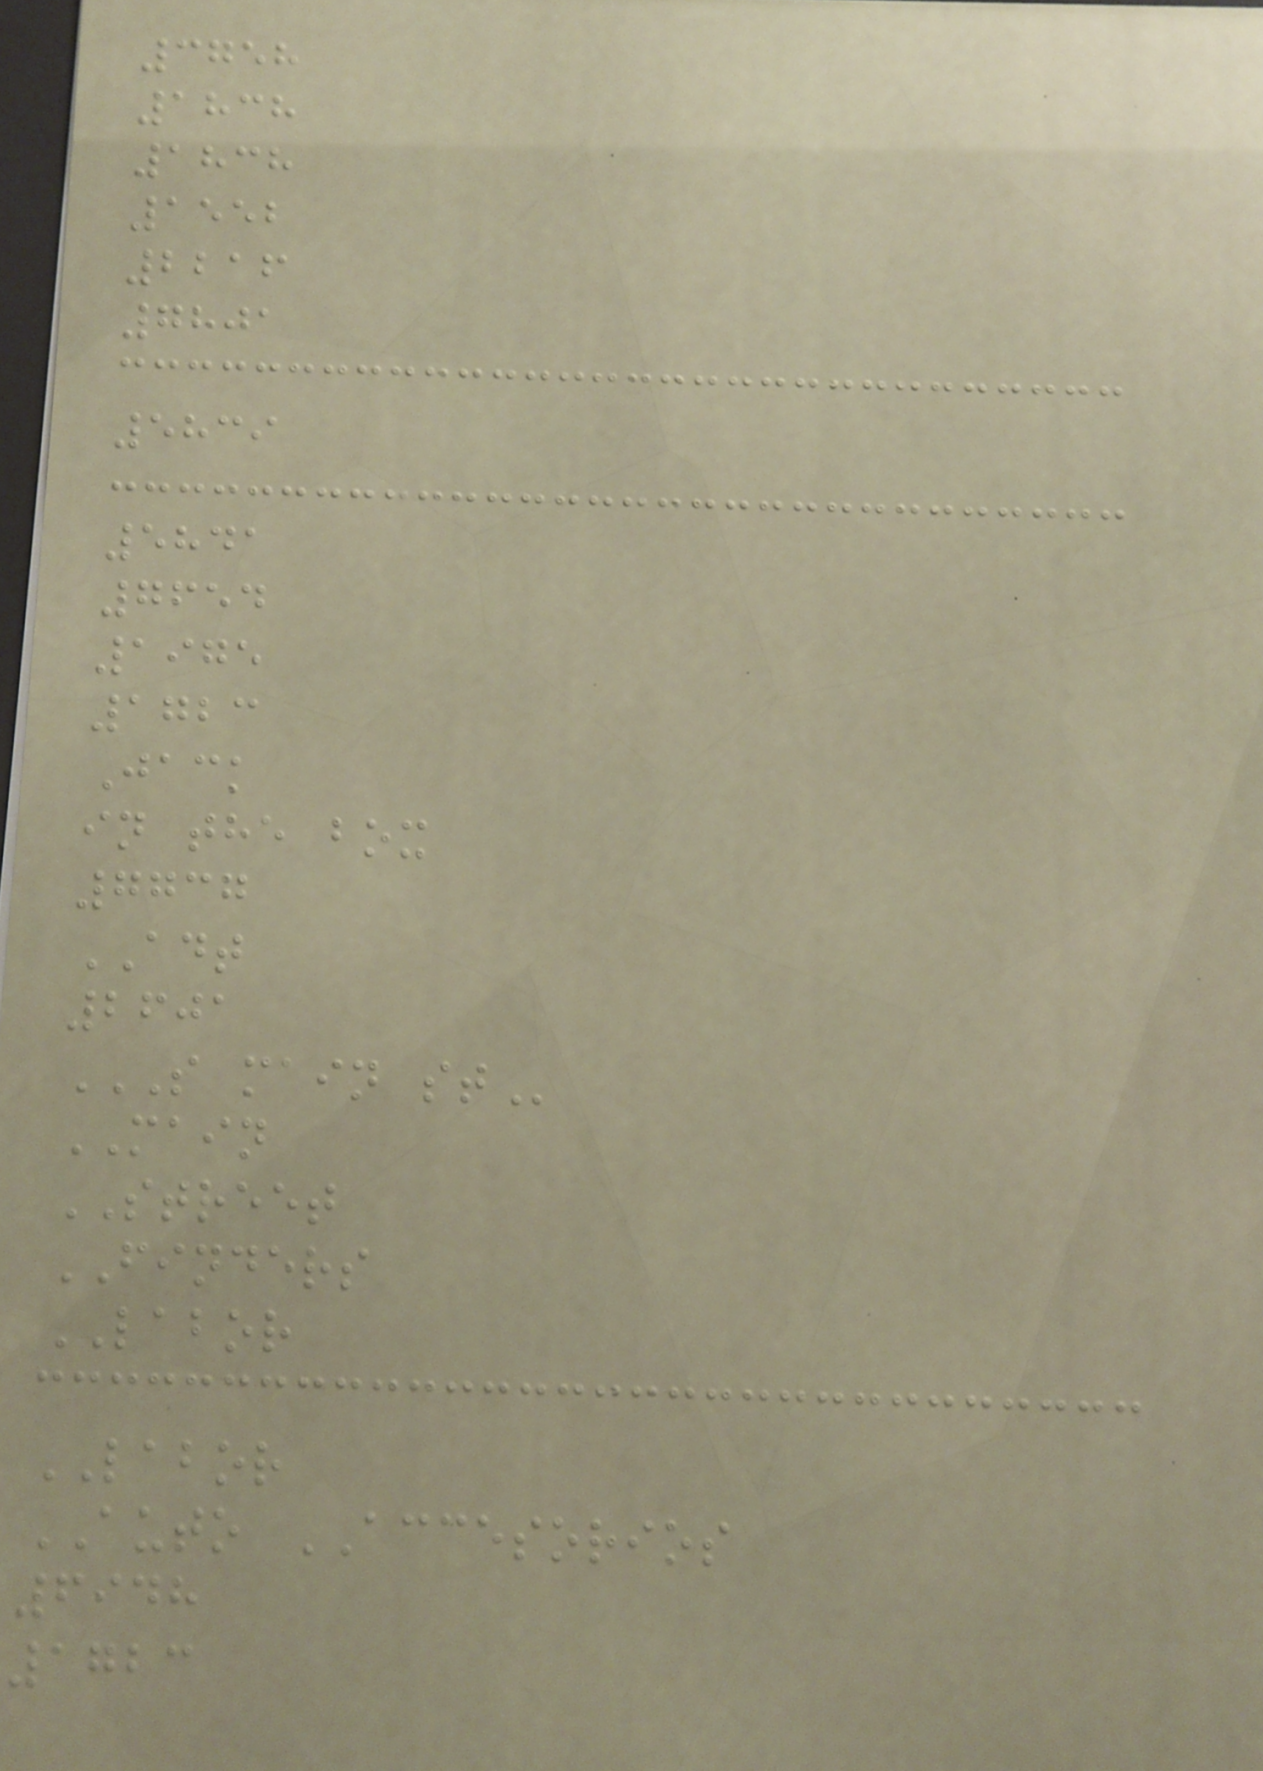3758
1838
1838
1552
2216
7801
5839
5841
7654
1975
1723
Jack
in the box
7737
ADT
2601
S MAIN ST
MAIN
STREET
FINDERS
LABOR
LABOR
AUTO ACCESORIOS
6948
1723
